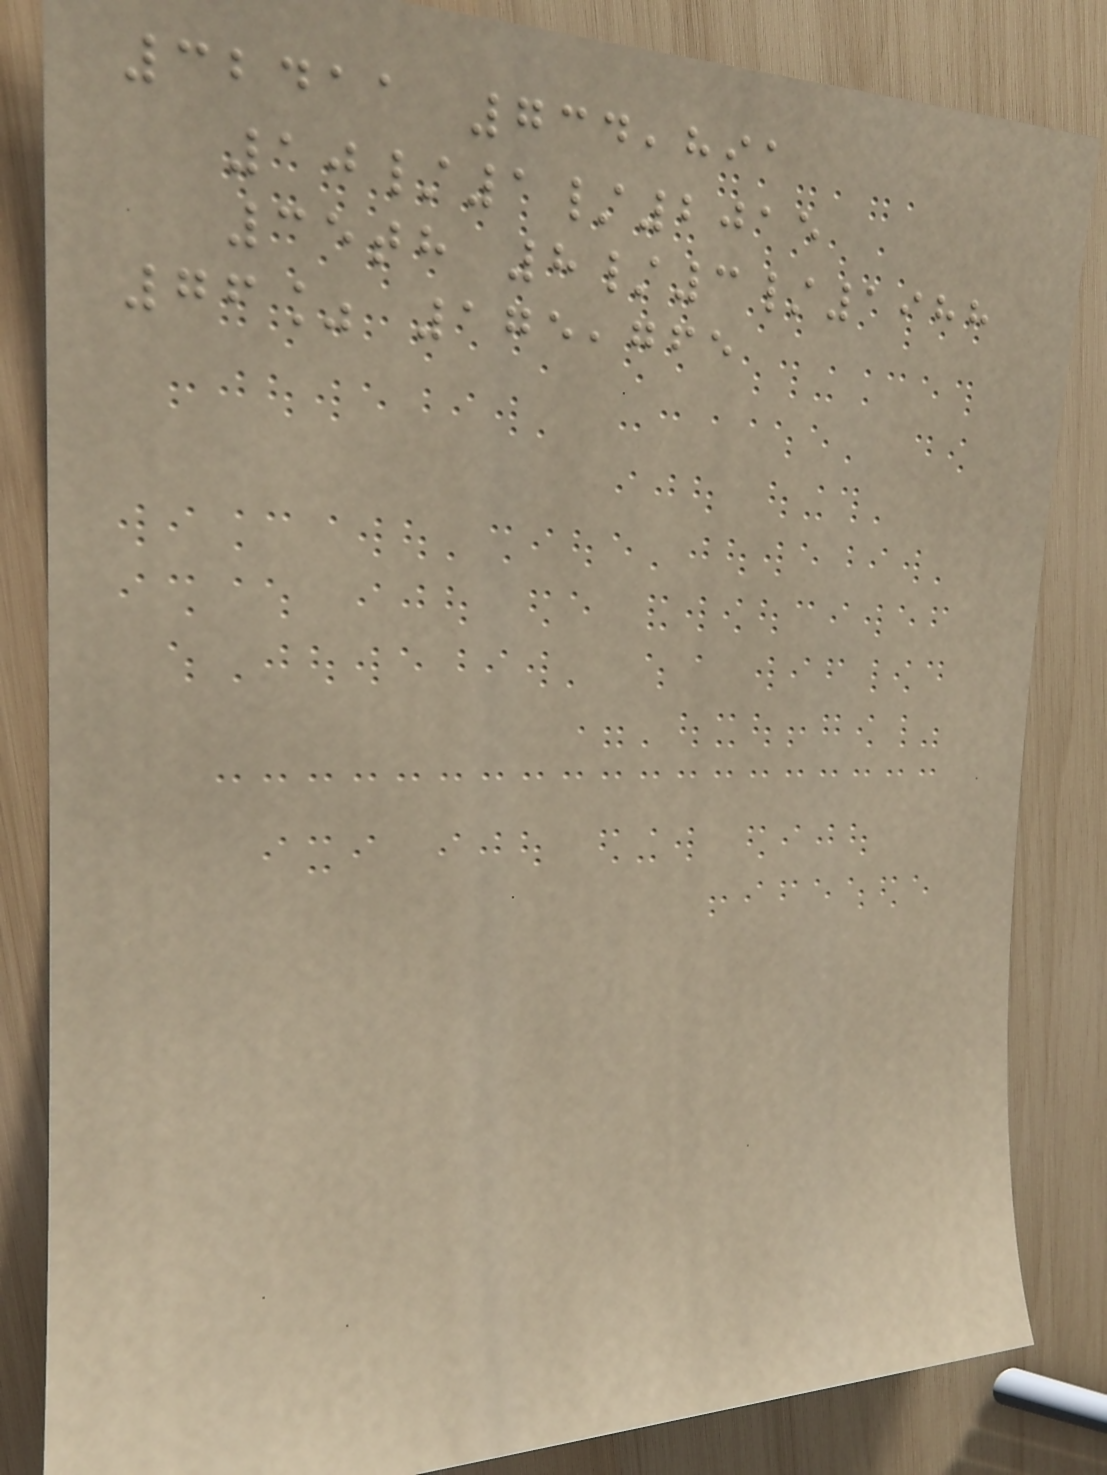32411 734,891
10/1/2015
35th 8/3/1988
76% 175,765
